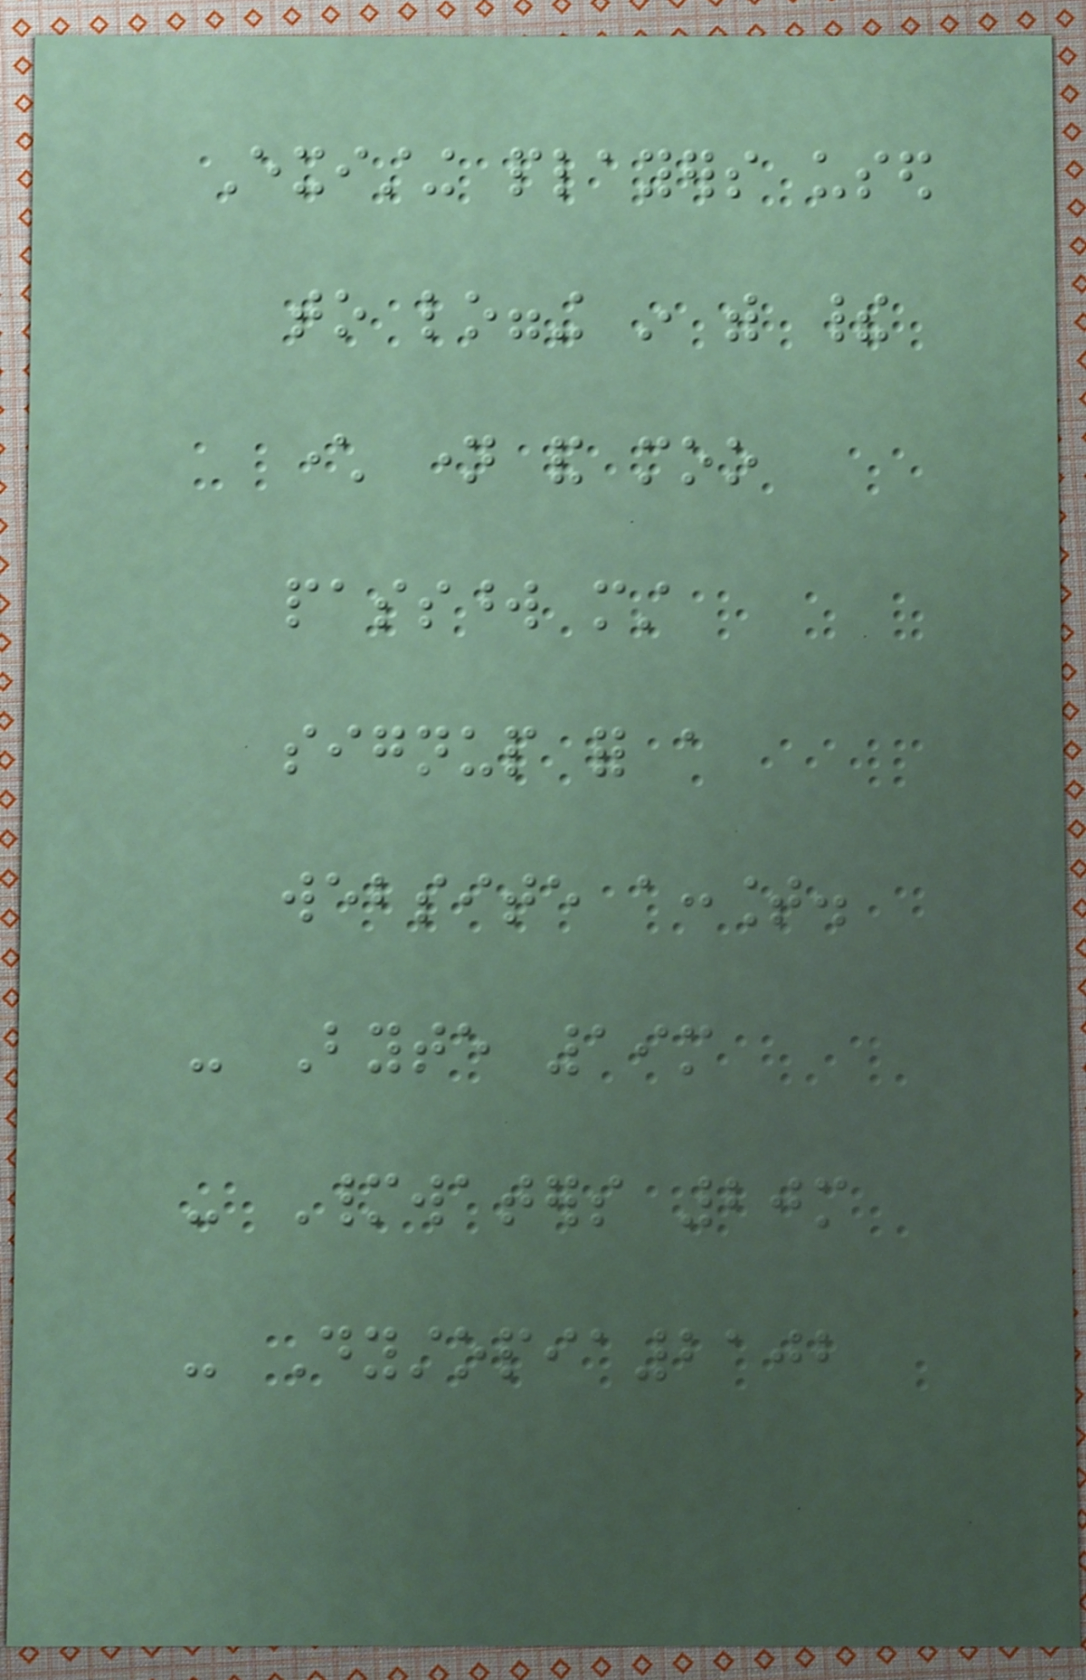Existing players used
to logging in with their
character name and moo
password must
signup for a
website account.
- Byte 19m
- Manywaters 20m
- Dystopia2102
